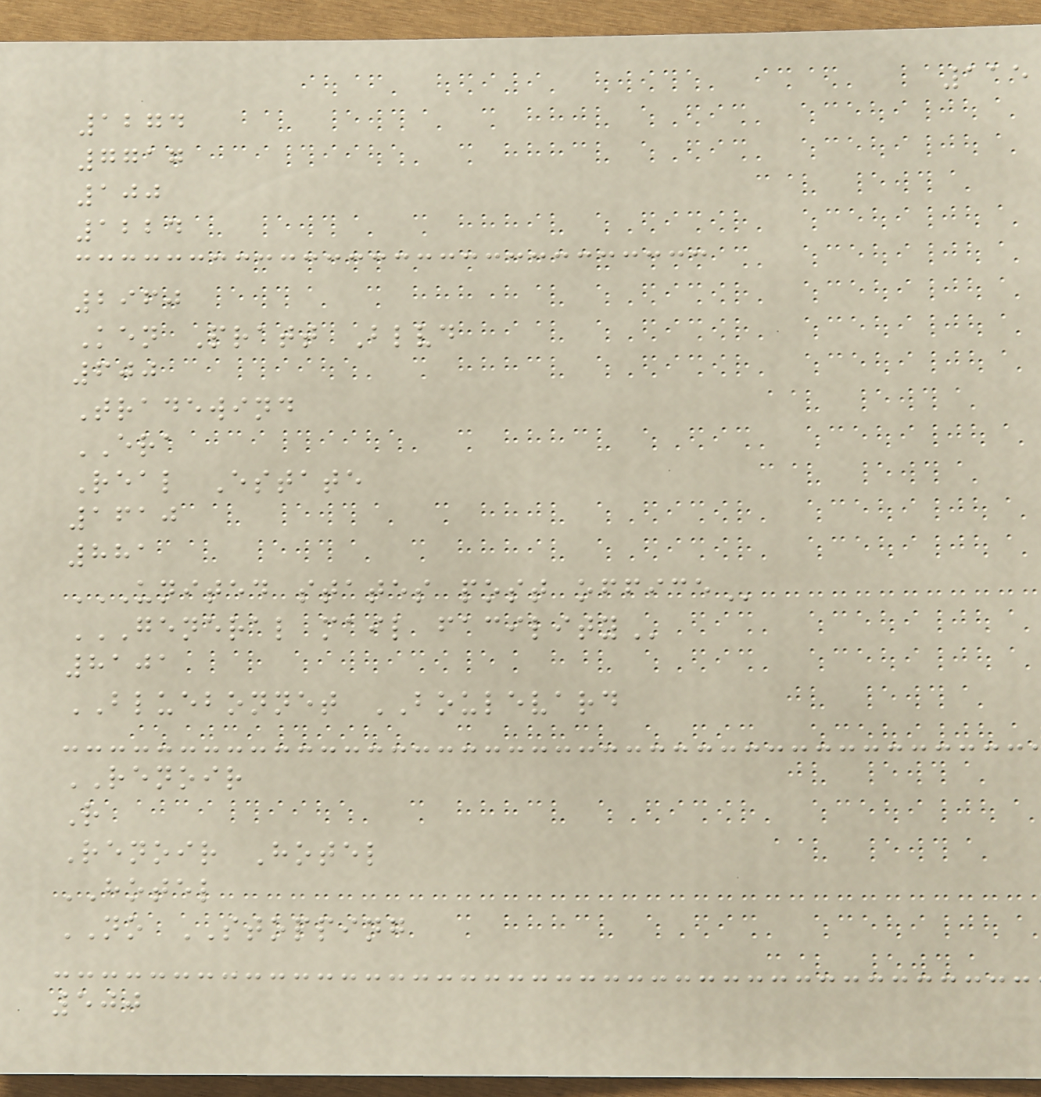115
1274
7717
100
1224
2960
Ken Pratt Blvd
600
Tradewind
ERA
Real Estate
1610
881
UNITED STATES POST OFFICE
GENERAL MAIL FACILITY
8101
BLUEBONNET BOULEVARD
RENOIR
R
Renoir Hotel
HOTEL
NO STOPPING
500
